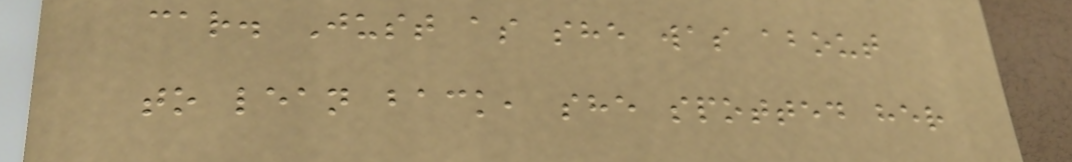car. Just as she was about
to lean back, she spotted her
